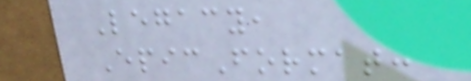Legacy,
EpicFormat:
